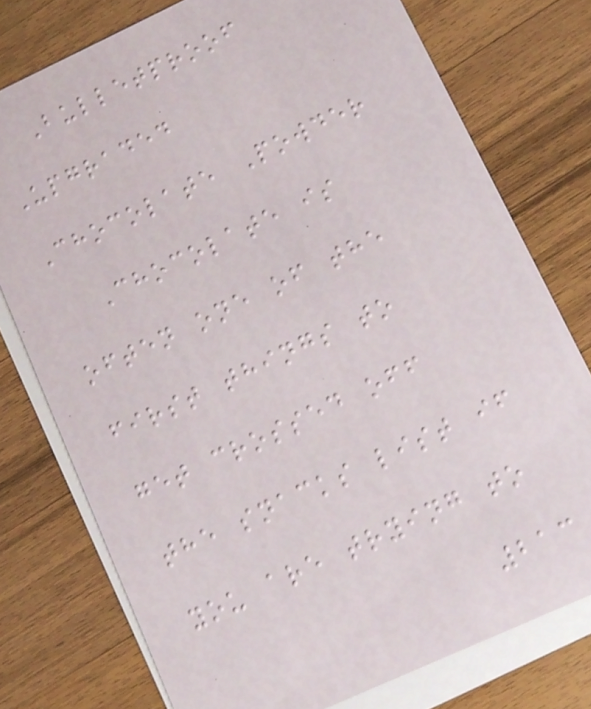Bulletproof
Upgraded
Chocolate Powder
Chocolate is
often one of the
first things to
get crossed off
the snacks list if
you are trying to
213
